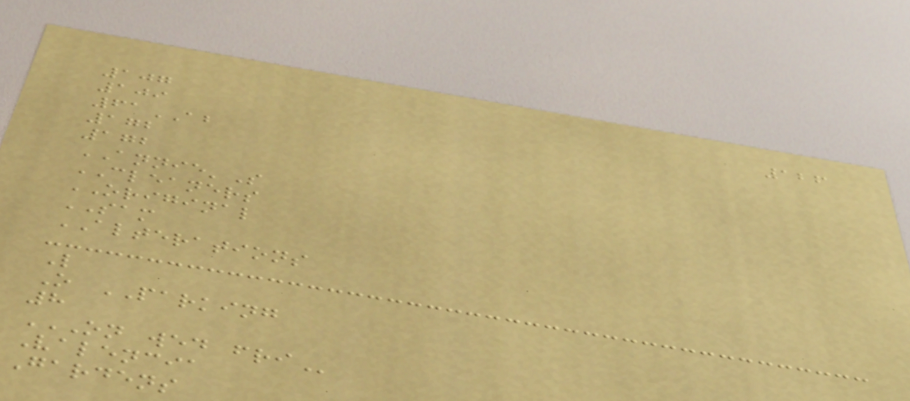126
107
109
61AB
172
172
ANNIE'S
CLEANERS
ORIGINAL
SAM
ALTERATIONS
L
O PARKING
8
ON WED FRI
Valencia
Gardens
